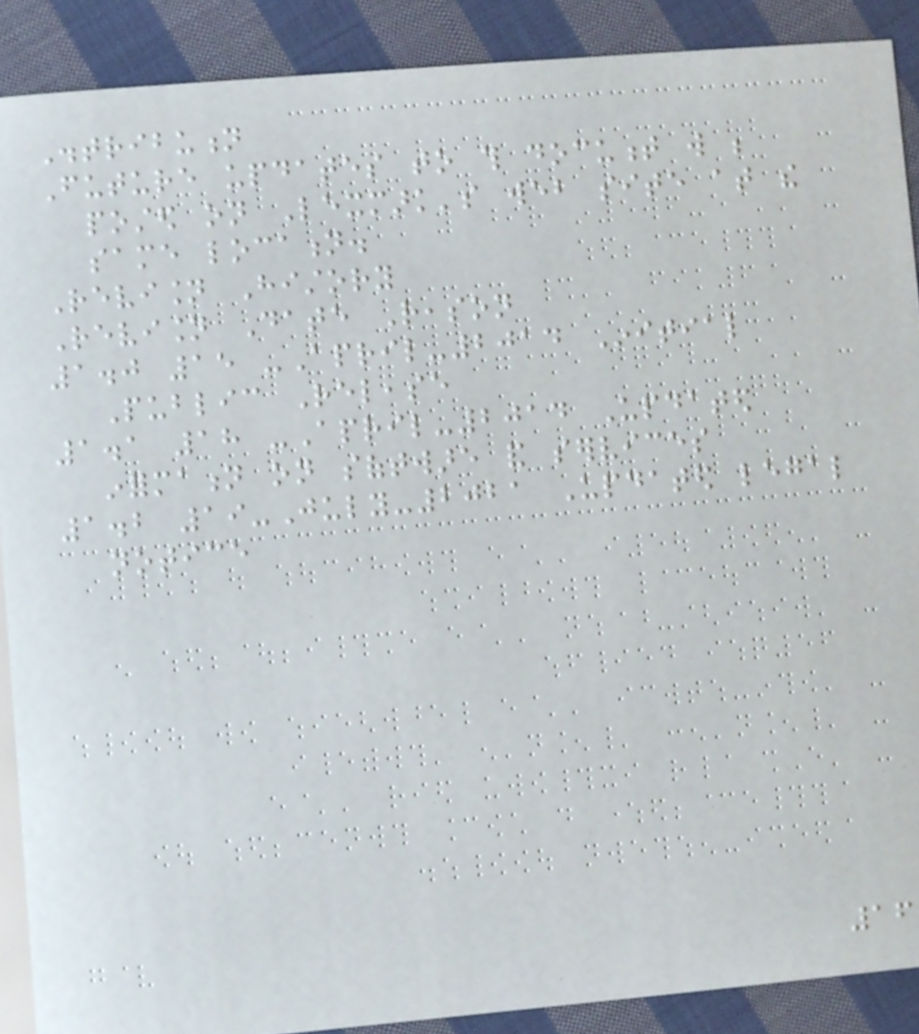Distribution
Future updates to this document will be
posted on Lexmark's web site at the
same location.
Revision History
Revision Date Reason
1.0 15 -April-2014 Initial
Public Release
1.1 18 -April-2014 Updated
information on software and services
1.2 19-July-2021 Updated legal
notice
16
